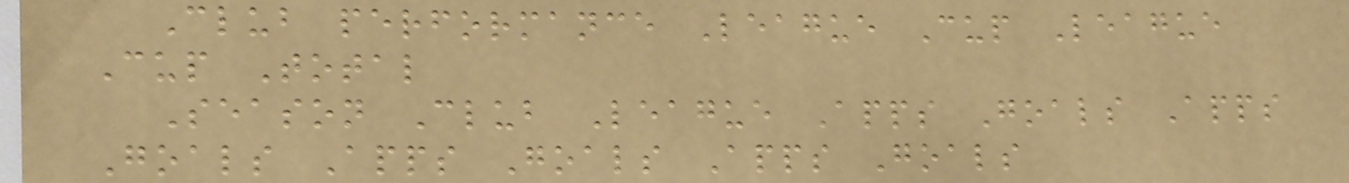Club performance League Cup League
Cup Total
Season Club League Apps Goals Apps
Goals Apps Goals Apps Goals
